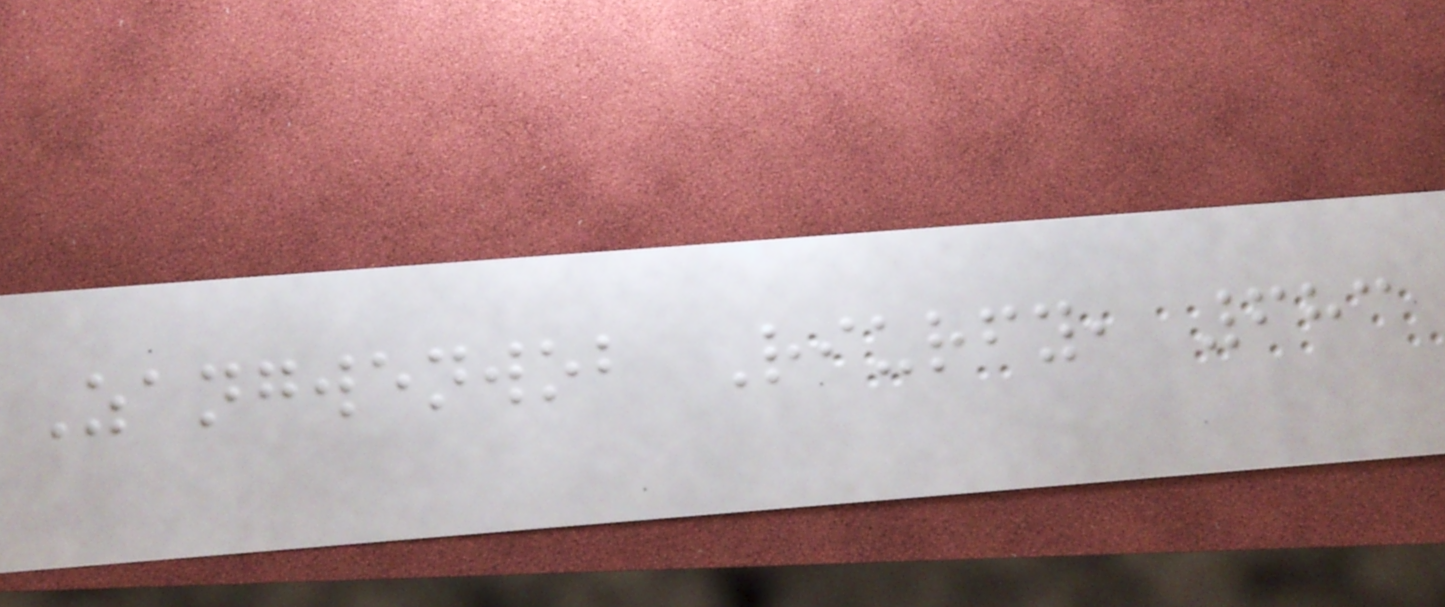Zangwenwob Riurfy, 683
